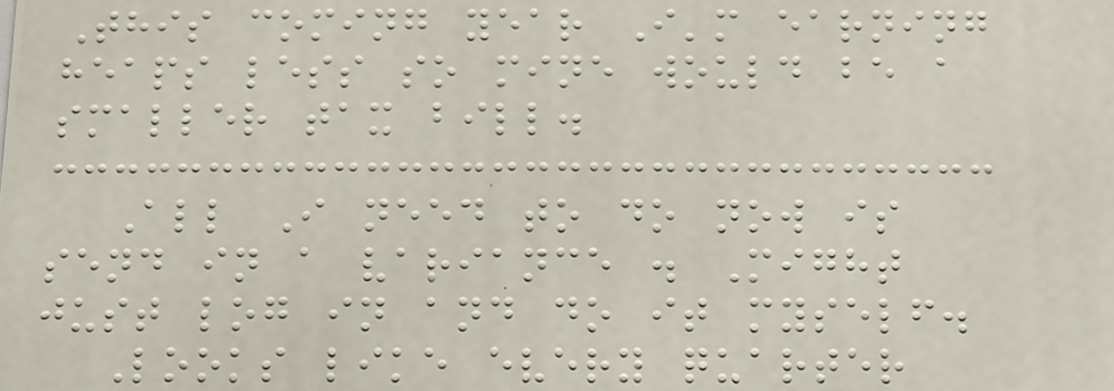This coming year I'm earning
heaps less so mine would be a
smaller tax bill.
All I need to do now is
send in a variance . Might
just log in and do it myself.
Looks like every quarter
